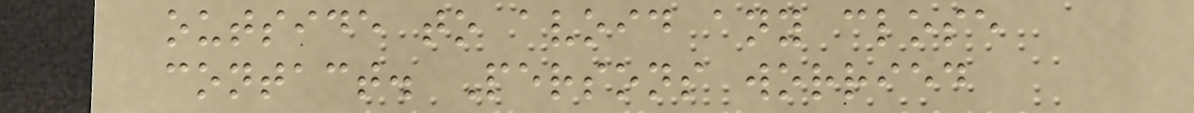outside to avoid any close
contact. Persons worried
